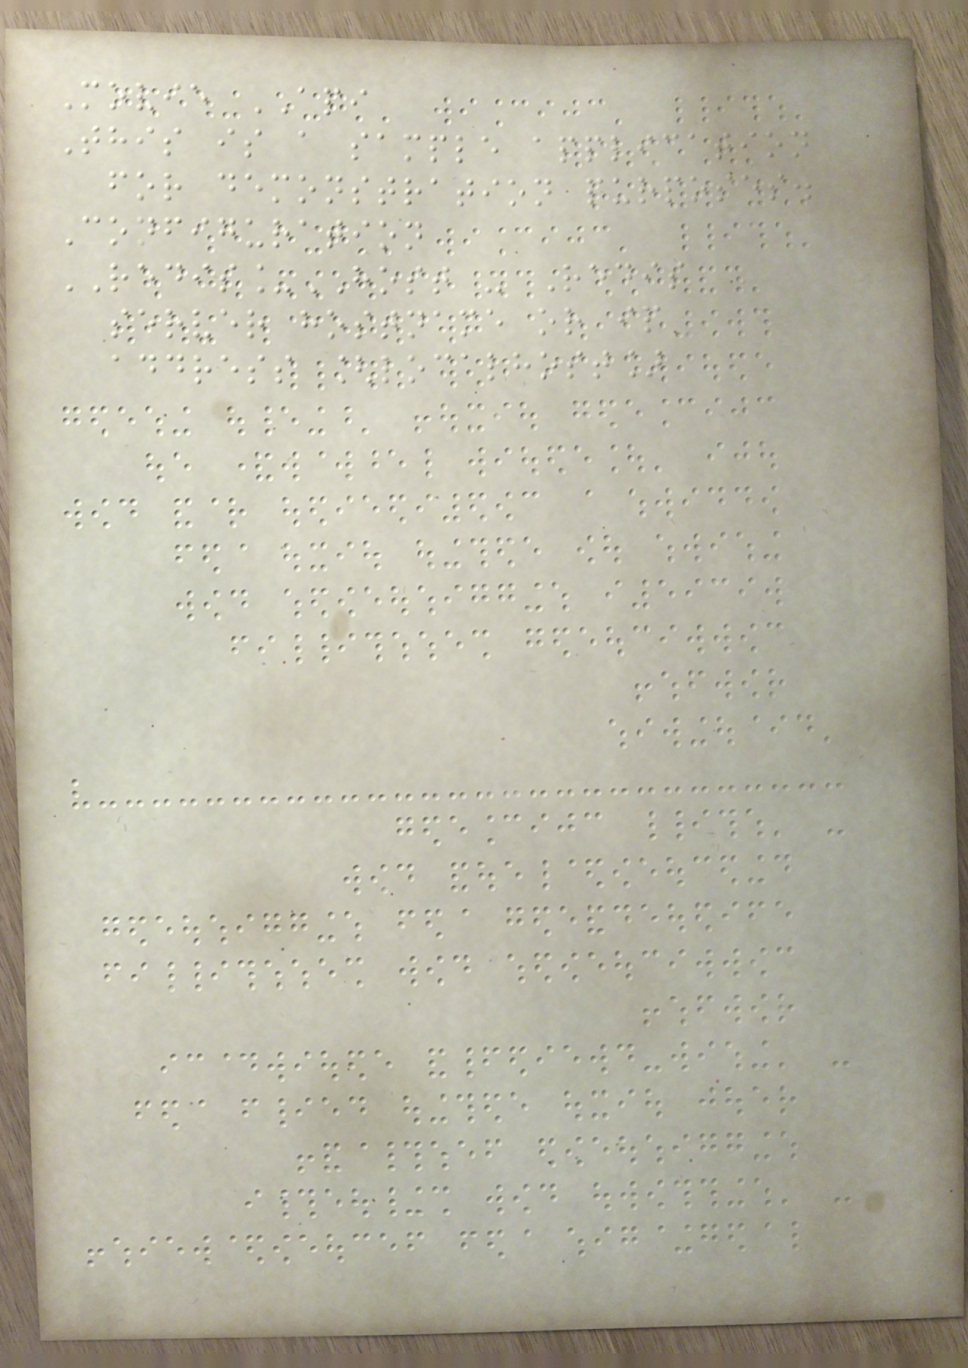Movie API
This is a sample application
for demonstration purposes.
Configuration
REDIS_HOST - Redis
server hostname or ip
address [localhost]
